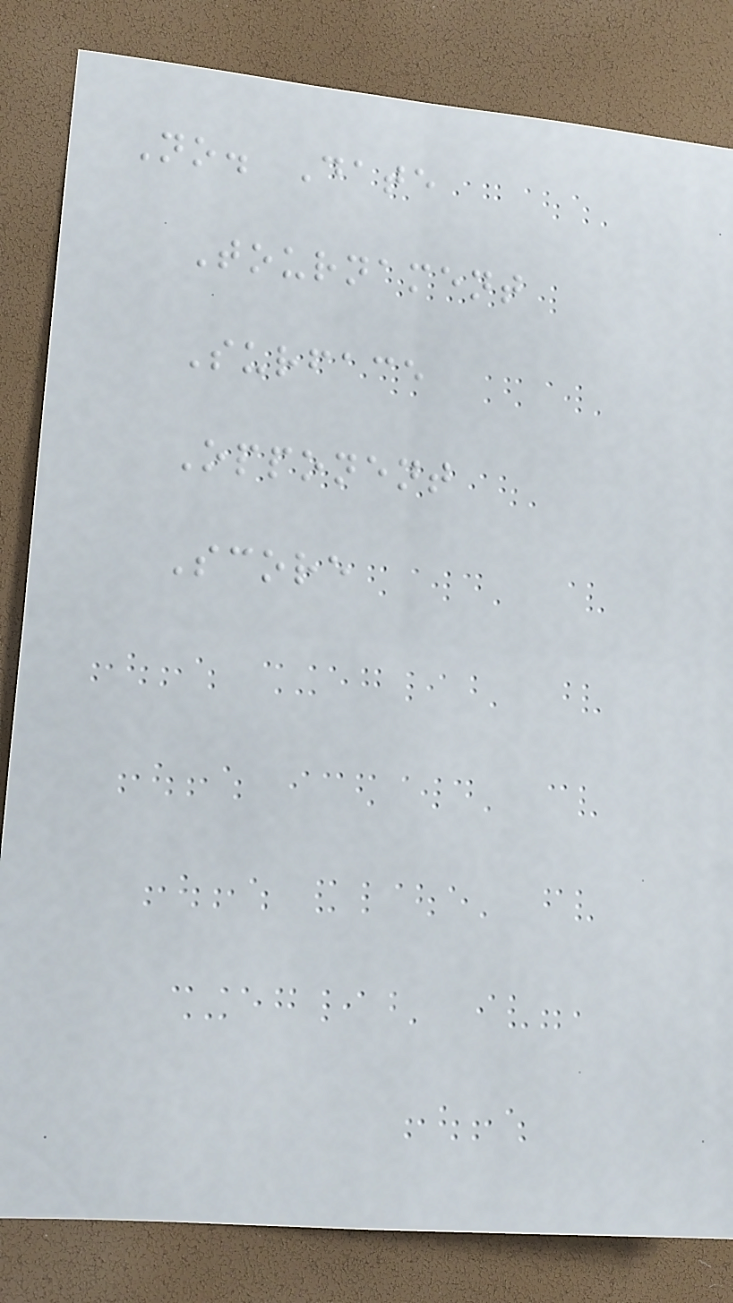No. Date
Tournament
Surface
Opponent
Score
